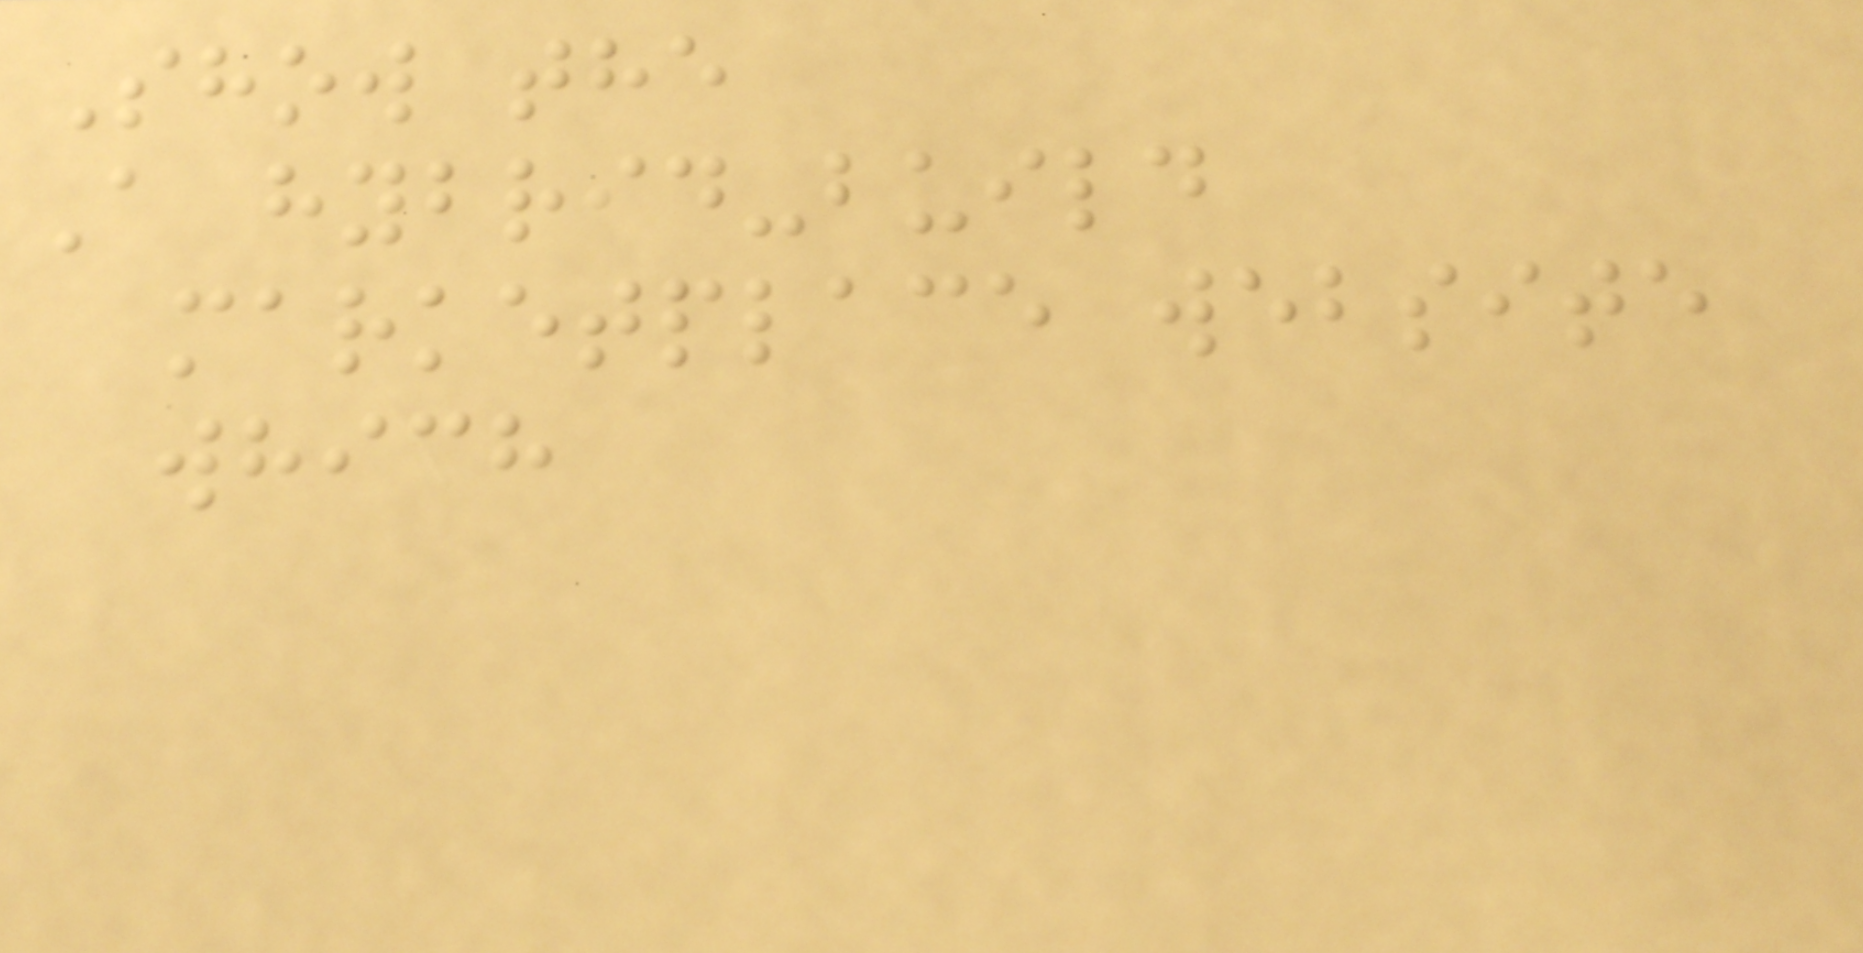Show the
A hybrid-build
marketplace website
which
